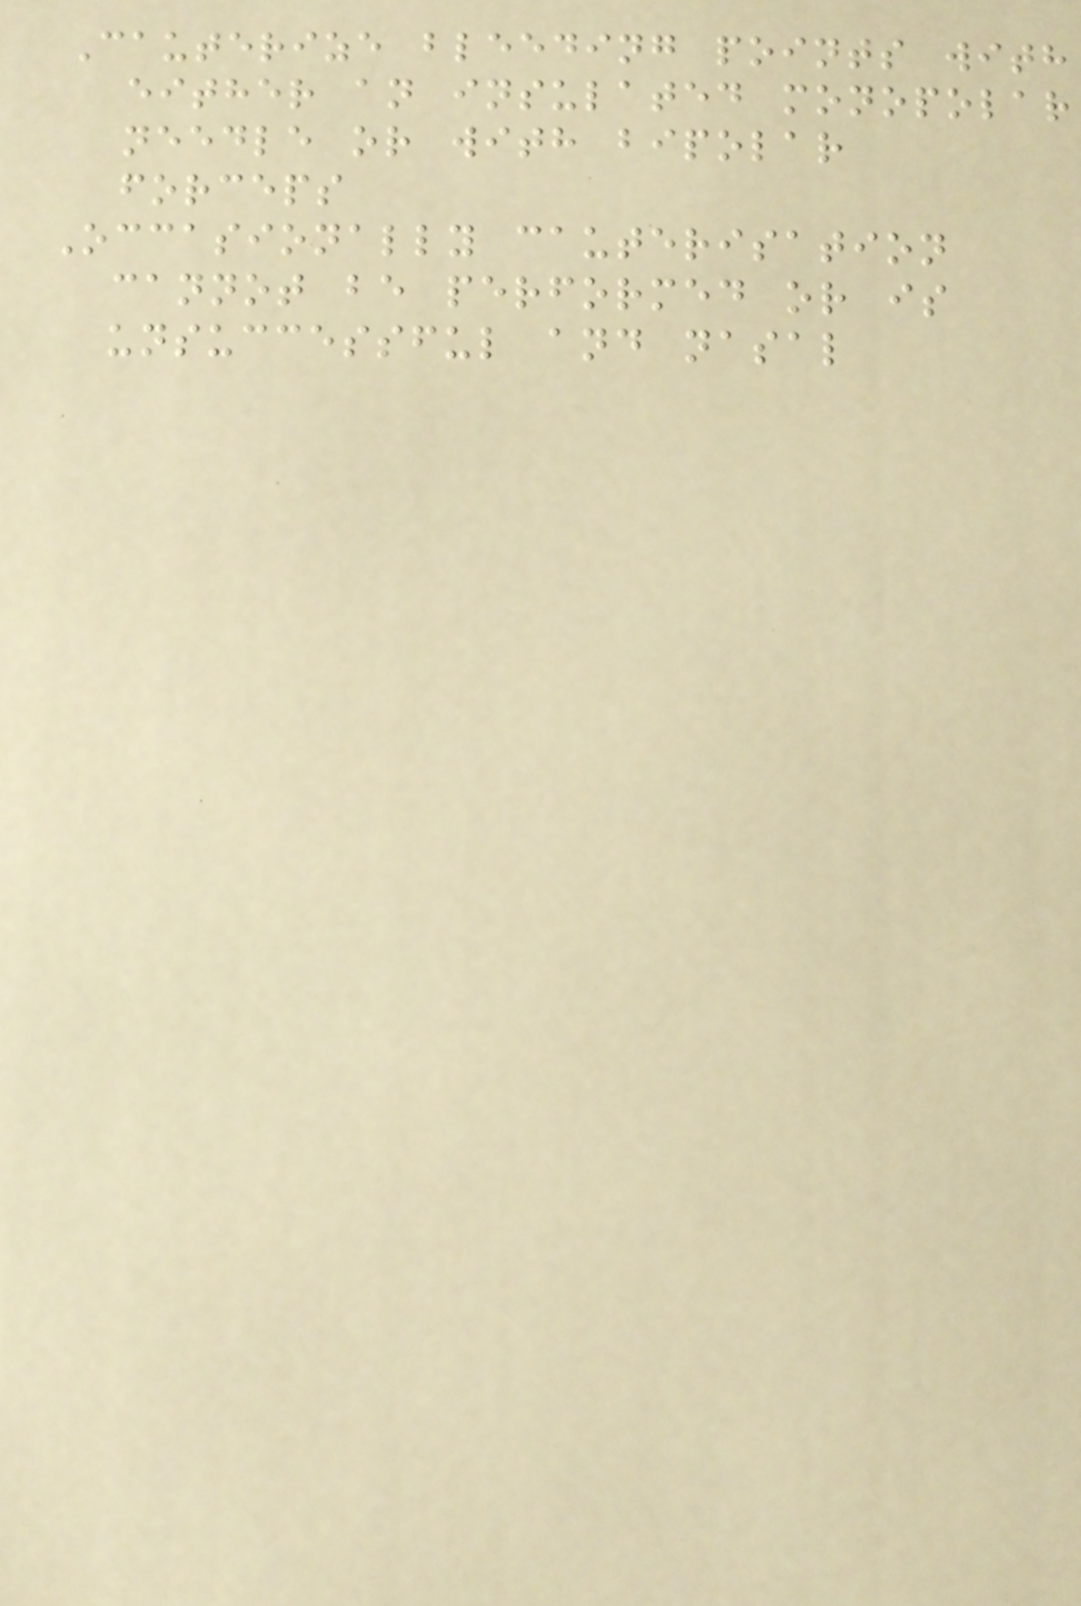Cauterize bleeding points with
either an insulated monopolar
needle or with bipolar
forceps
Occasionally cauterisation
cannot be performed or is
unsuccessful and nasal
